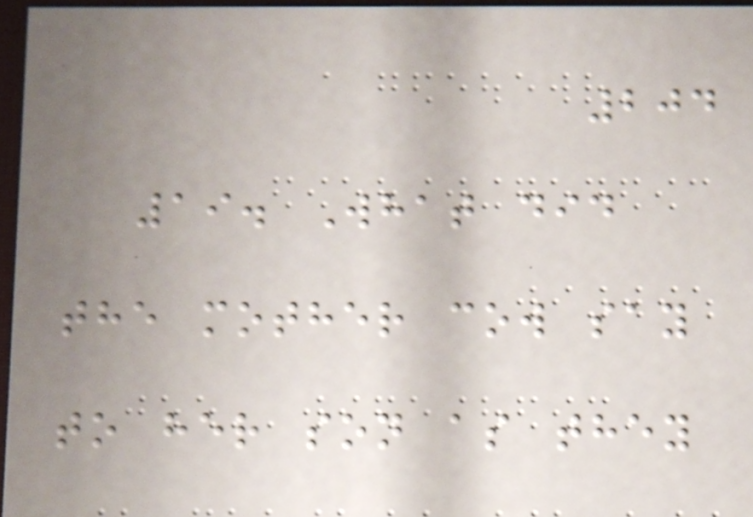204
19. What did
the mother cow say
to her son as they
